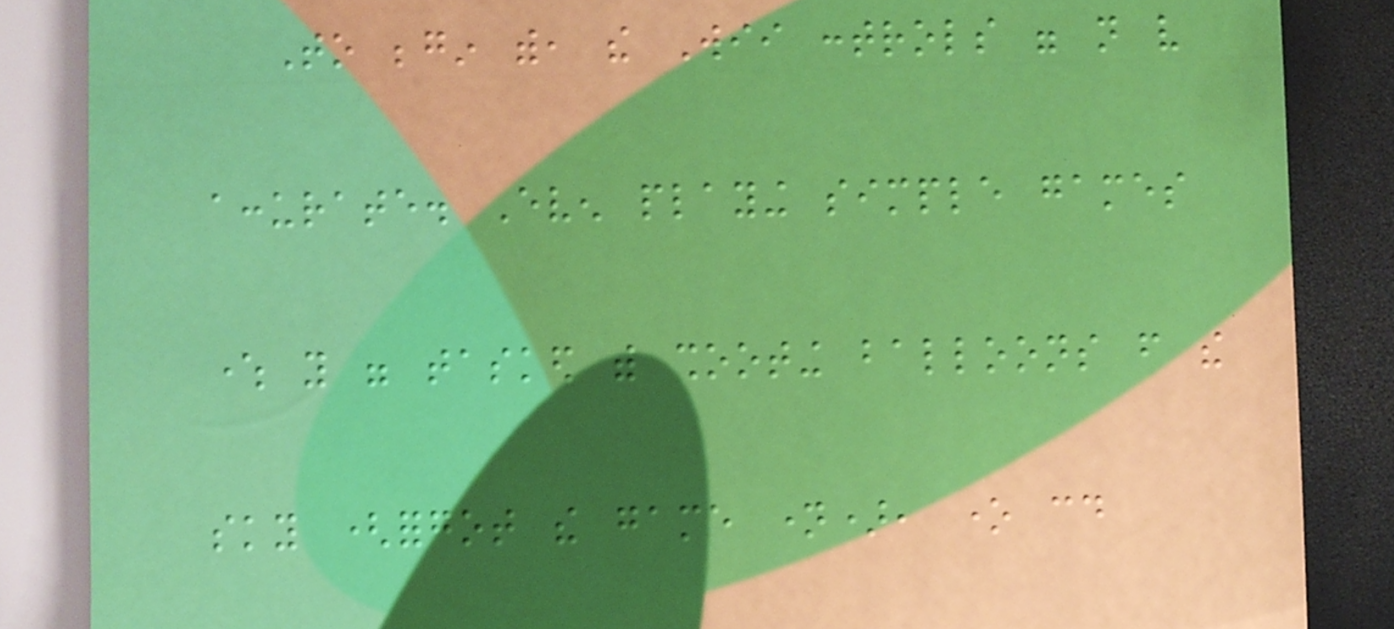To begin with, the Wii controls were not very
accurate. Even playing simple games
where you were tasked with shooting balloons from the
sky (forgot the game name), one could
